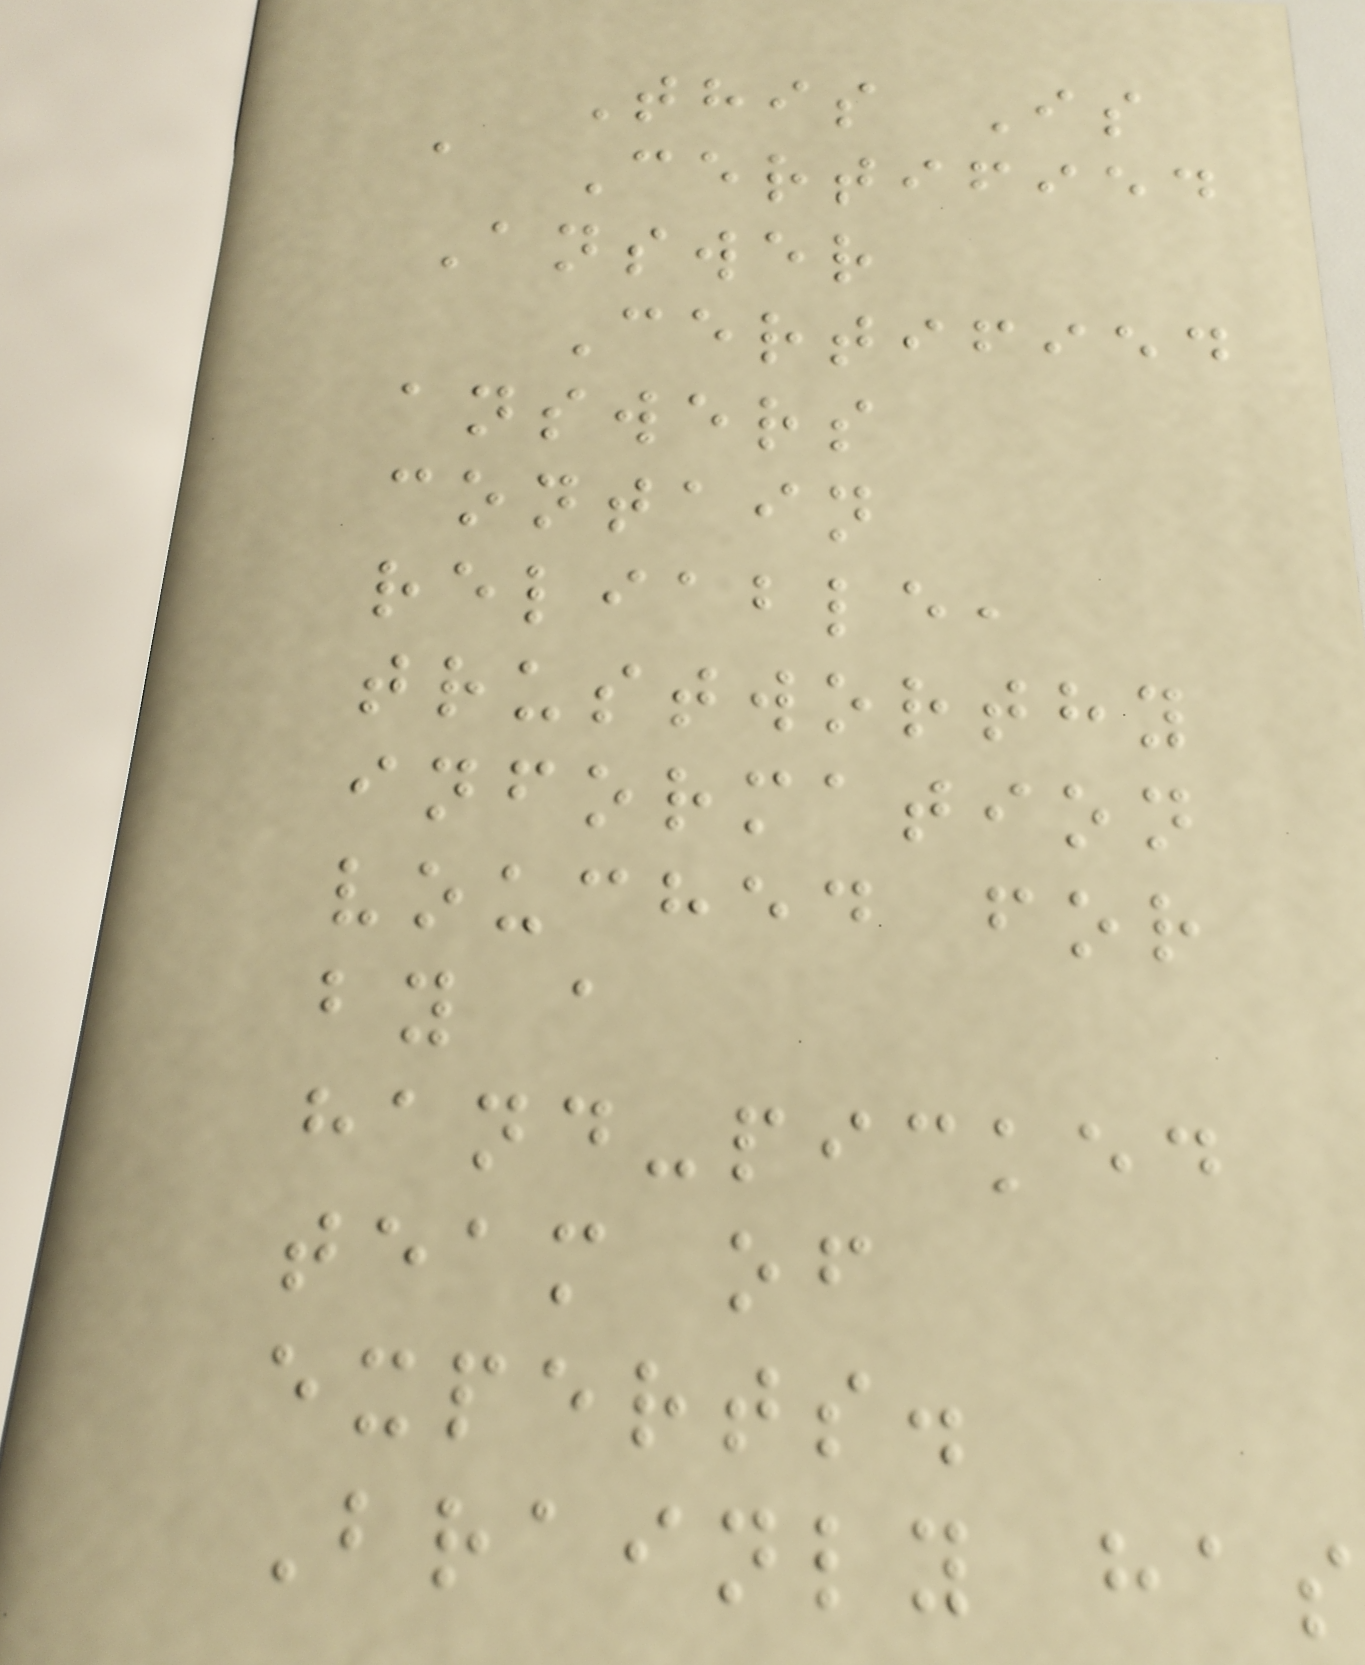This Is
a Certified
Answer
Certified
answers
contain
reliable,
trustworthy
information
vouched for
by a
hand-picked
team of
experts.
Brainly has
